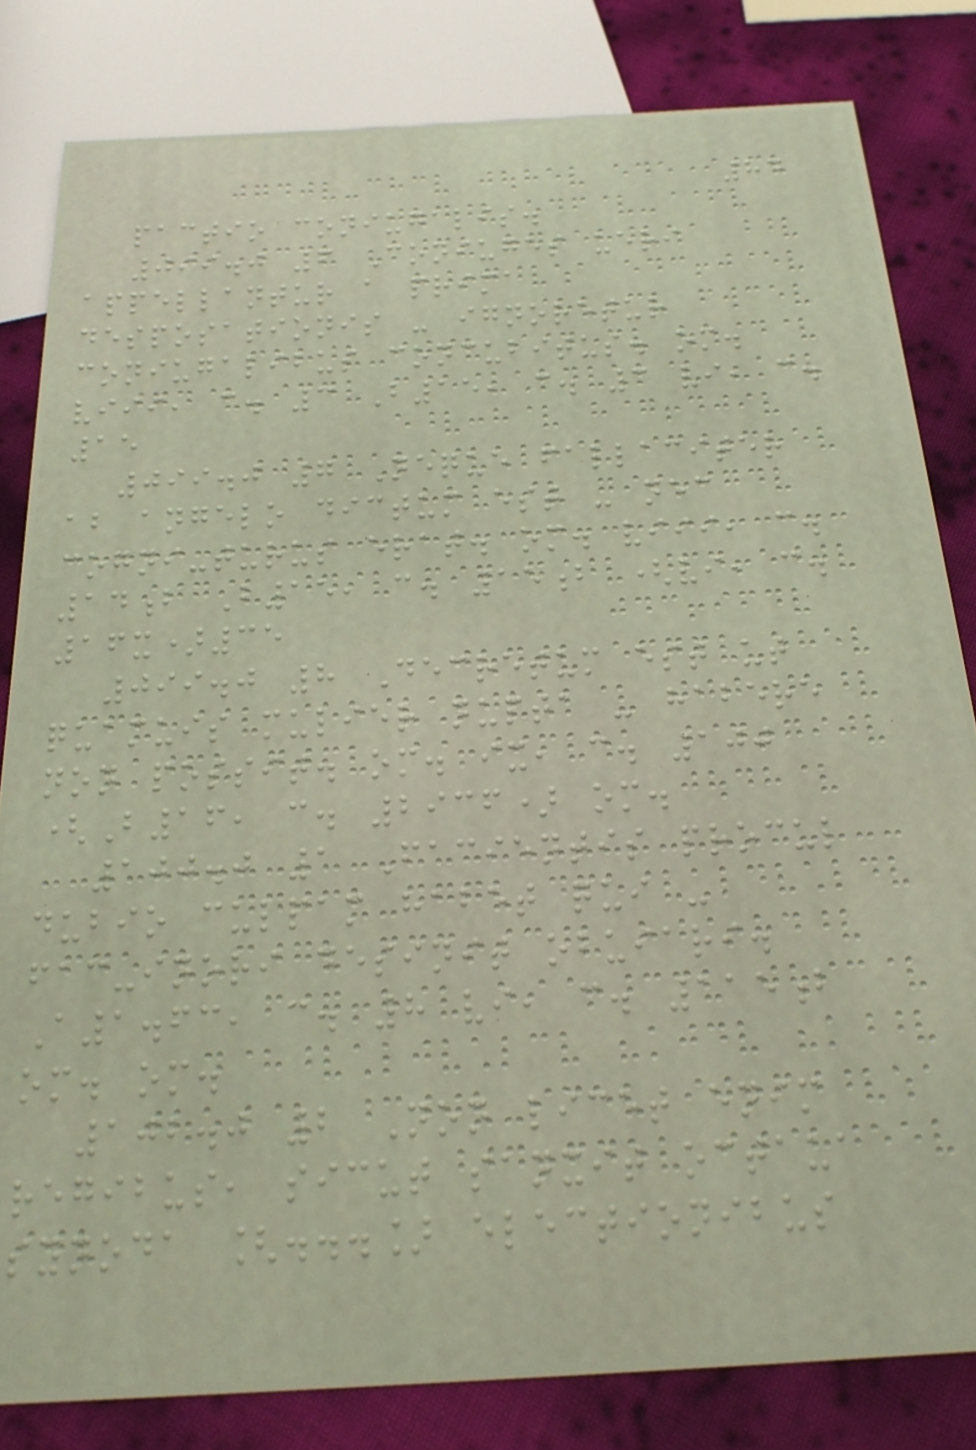84
pactio coniugalis.
099.0 6 Coniuges ueri
appellantur a prima
desposationis - ignoretur
coniugalibus concubitus. om.
viii, c. 3 B15, c. 3 vi, c.
15
099.0 7 Neque fallaciter
ab angelo dictum est - nec
cogni-turus erat. om. viii, c.
14b B15, c. 15b (vi, c.
16x)35
099.0 8 Decretum est ut
quamuis mulier nupta - habere
non possit. om. ix, c. 100
(B16, c. 2936) om.
100.0 1 Facientis procul
dubio culpam habet qui -
fac-inori desinit obuiari.
A1.63, c. 8 vi, c. 115b
om. om.
102.0 2 Non licet enim
regibus, sicut sanxit octaua
synoda [...] electionibus
